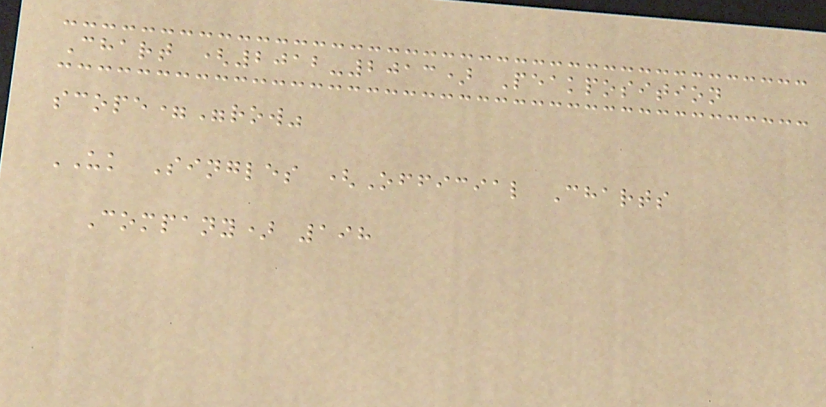Chart (2012-2013) Peakposition
scope="row"
UK Singles (Official Charts
Company) 198
